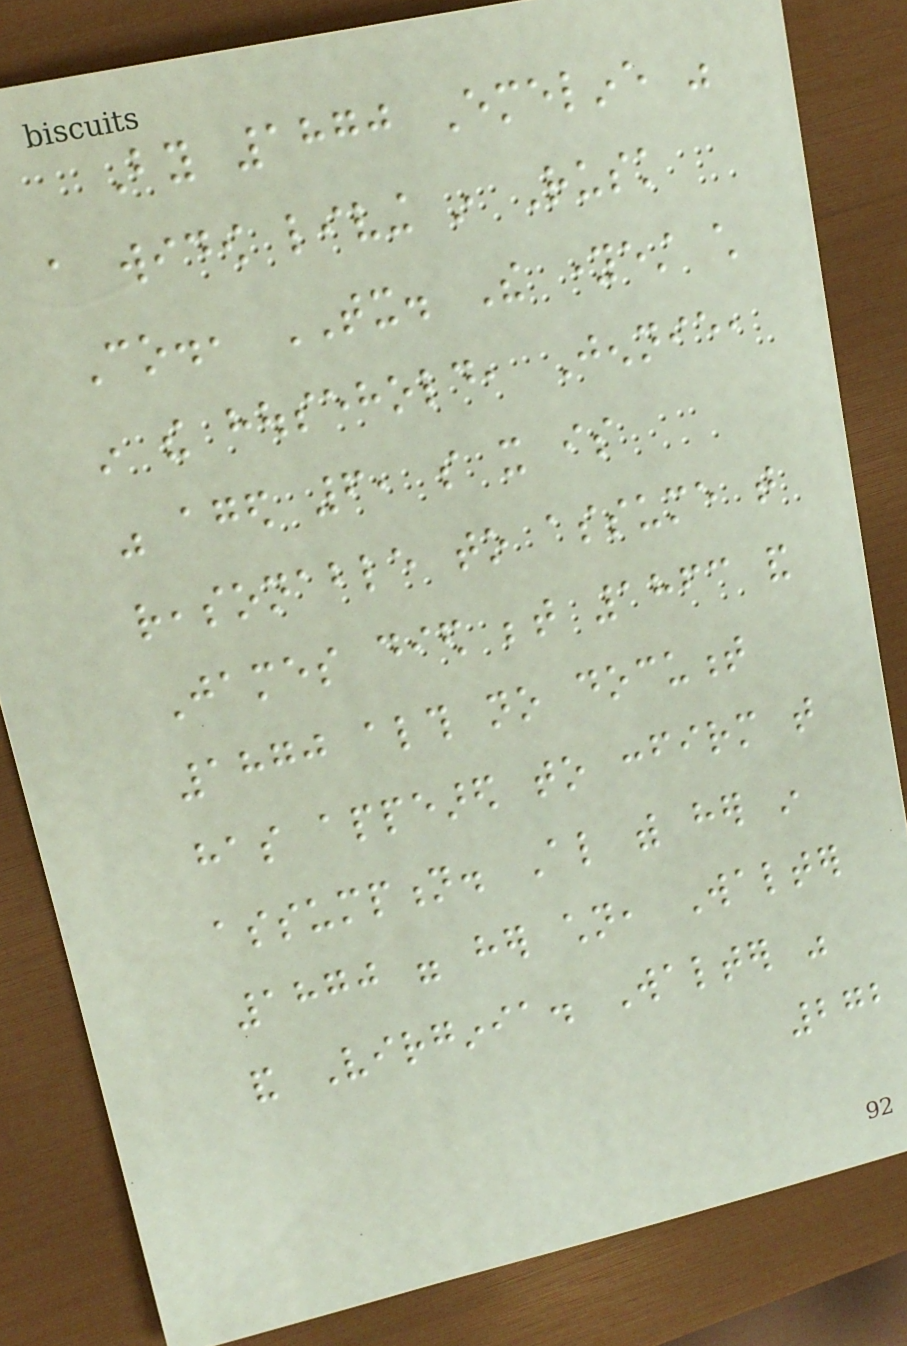By 1870 Emeline was
a widow living in Rusk
Co., TX. The youngest child
in the household, Jennie,
was aged 6, so it is
reasonable to assume that
James died between 1863 and
1870 although no document
has appeared to confirm that
assumption. Also with her in
1870 were her children, Walter
and Virginia. Walter was
272
